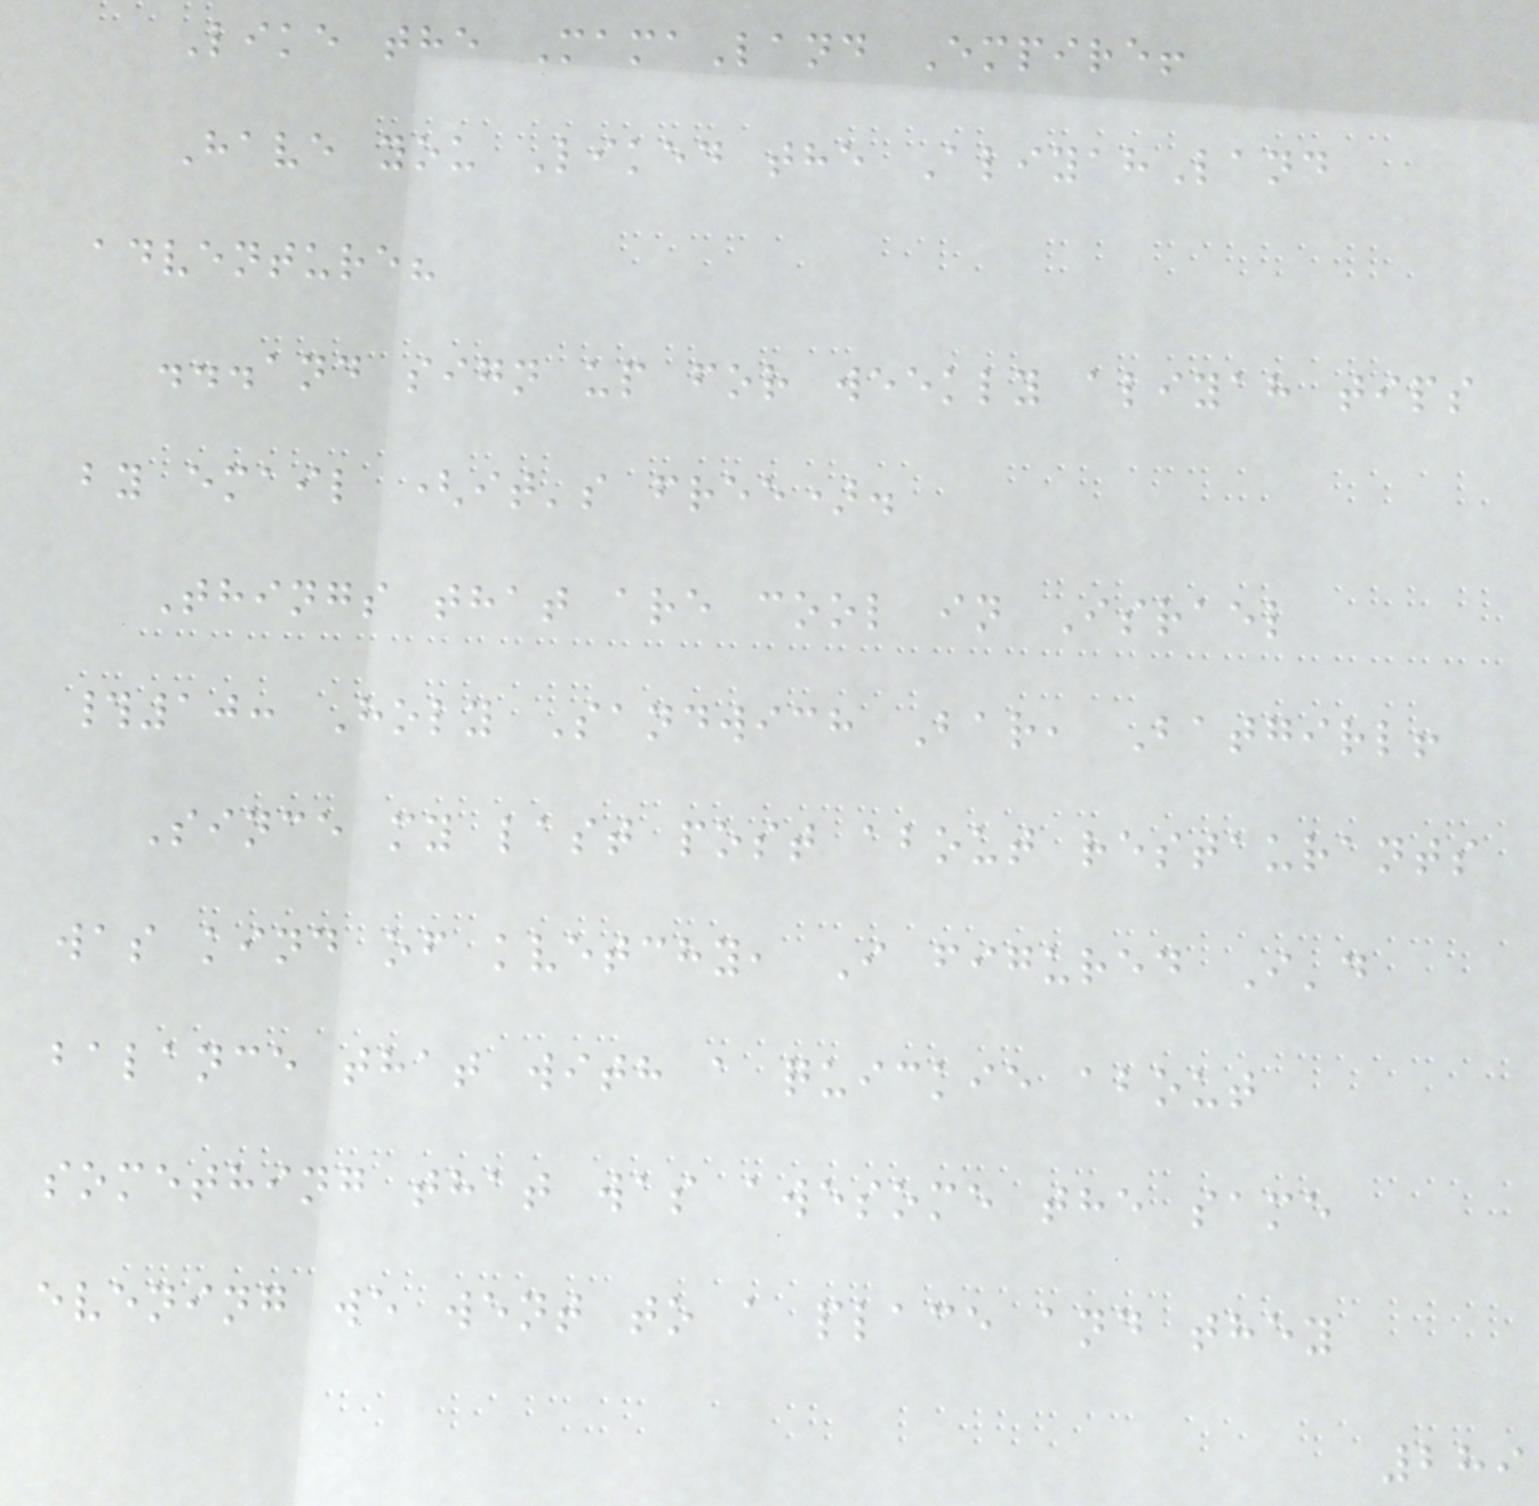Like the MamaLand Empire!
Have you Liked the AliyahLand
adventure?
...and sign up for weekly aliyah tips
by email (it's free).
Things that are cool in Israel
#10: Holy Sandwich Bar, Batgirl!
Since my last post about restaurants
was kind of kvetchy, I figured I'd
balance that with a quickie about
something that was awesome the same
evening we went to a place and they
289
